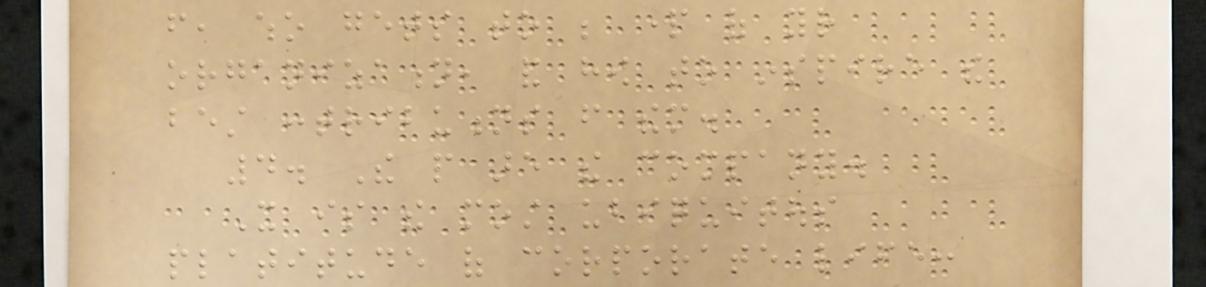from, who gets to be part of your
organization, and how to inspire the
best contributions from them.
4. The people are the company.
It is the most ubiquitous
platitude of corporate life:
